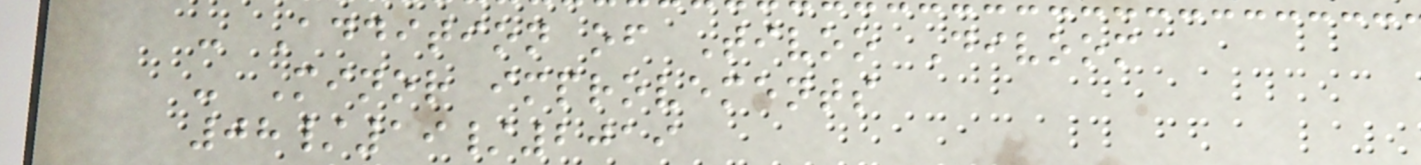- Addition of Tivoo Divoom
- Minor improvements
08/19/2019
